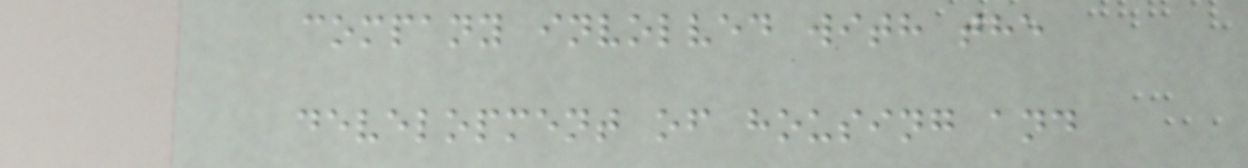company involved with the
development of housing and
